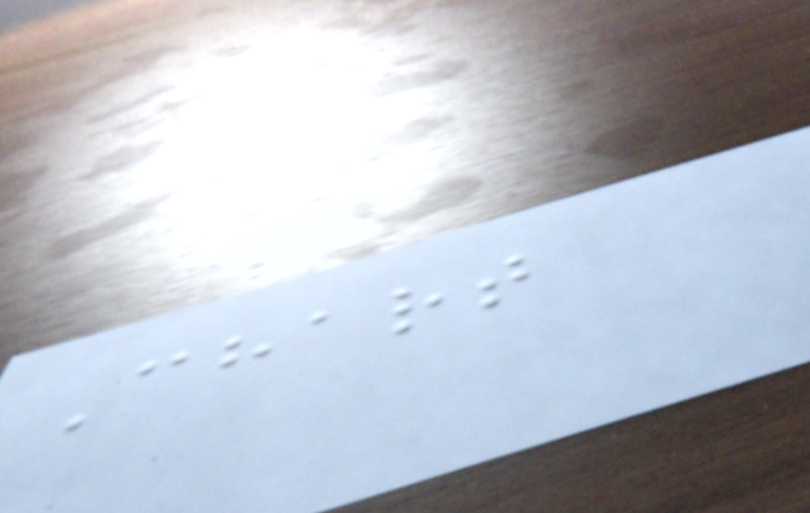Chart
